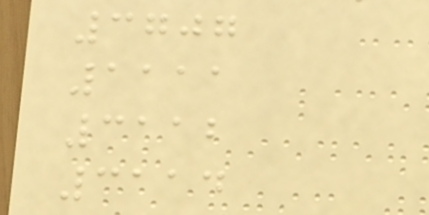3707
1111
3112
3114
